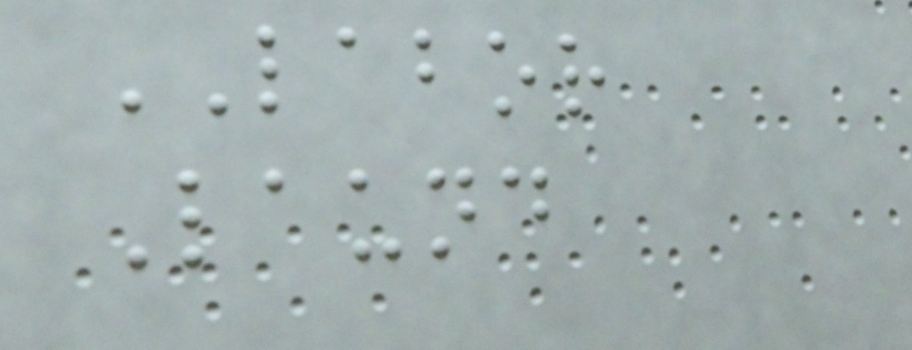LABOR
Laund
